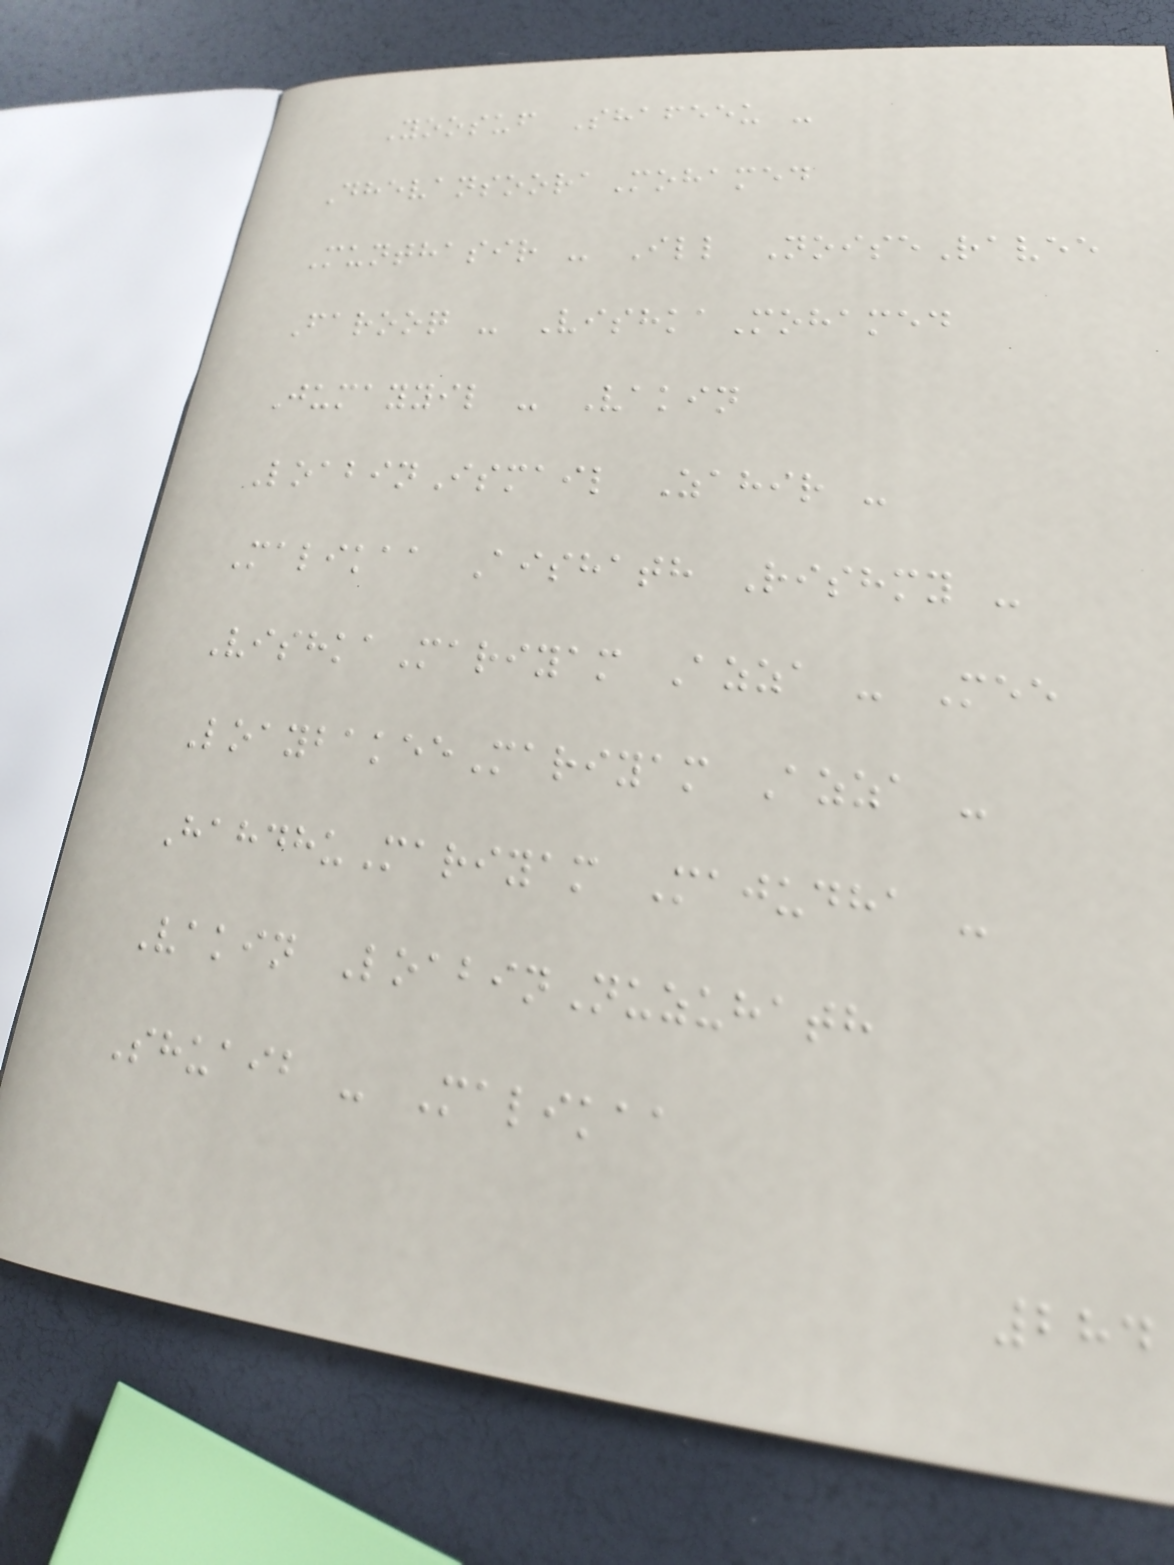Yoosuf Shafeeu -
DhevansooraMohamed
Munthasir - Ill NoiseRavee
Farooq - VishkaMohamed
Jumayyil - Vakin
LoabinIsmail Zahir -
Malikaa Aishath Rishmy -
VishkaMariyam Azza - Mee
LoaybakeeMariyam Azza -
HahdhuMariyam Majudha -
Vakin LoabinNuzuhath
Shuaib - Malikaa
284
